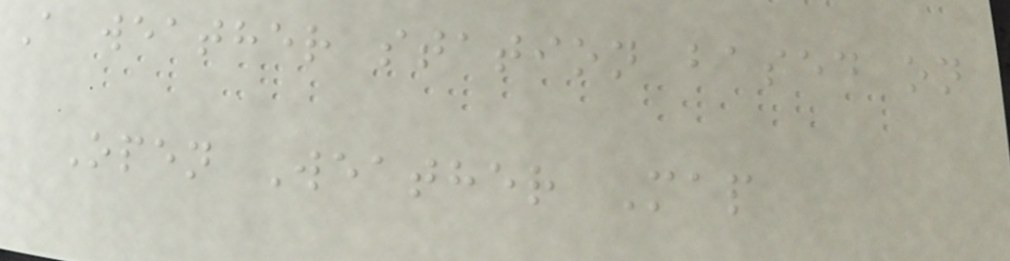A weather station based on
Open Weather Map
